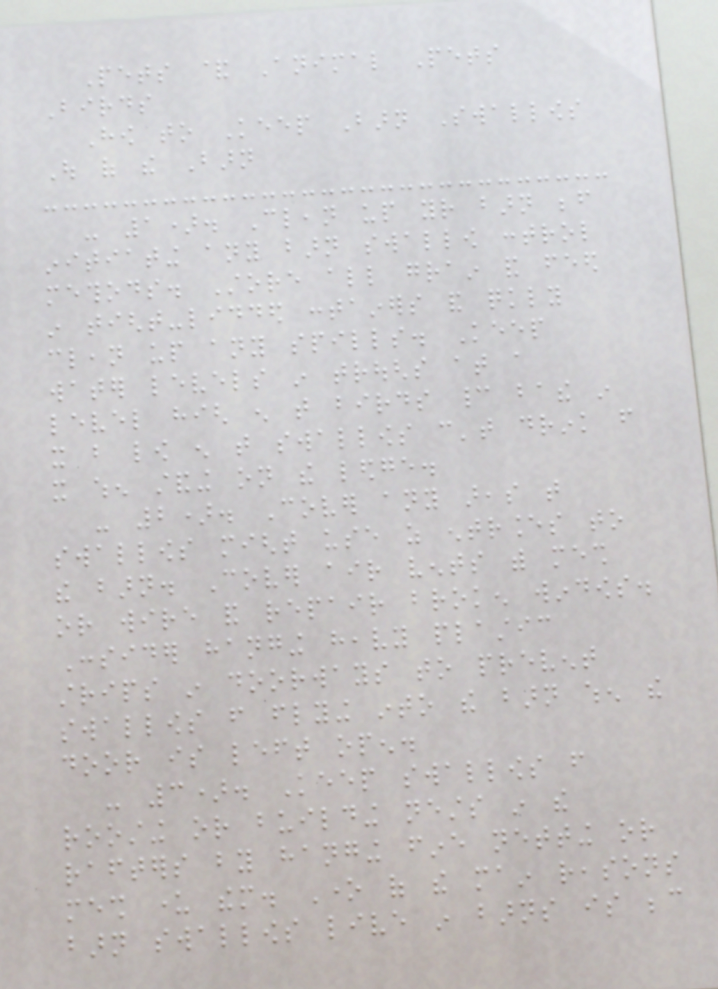Pets & Animal Pets
Birds
How to Keep Barn Swallows
Out of the Barn
- 1). Clean up your barn before
initiating any barn swallow control
methods. Store all grain and feed
in tight-lidded containers and quickly
clean up any spills. Keep
water levels in troughs at a
level high enough that birds cannot bathe in
it but low enough that swallows can't drink from
it when standing on the ledge.
- 2). Cover any areas that
swallows might use as entrances to
the barn. Cover air vents with mesh
or wire and repair broken windows.
Consider hanging heavy plastic
strips in doorways to prevent
swallows from flying into the barn when the
door is left open.
- 3). Keep swallows from
roosting or building nests in the
rafters by hanging fine netting or
mesh under them. One of the main reasons
barn swallows live in barns is because
